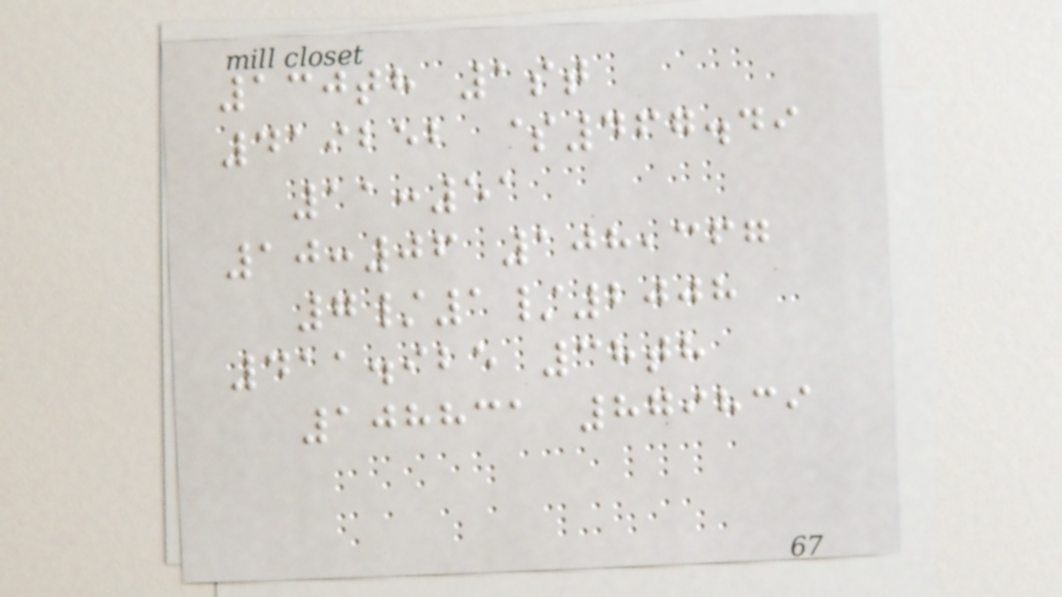130th 1st
419252 $467.49
11:51
10:06 108,367
7/1/2008
411.925 38th
108831 879839
